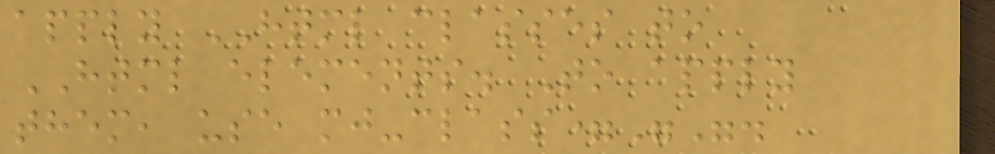apply HTML classes to
HTML elements. To apply
them, use mj-class="".
